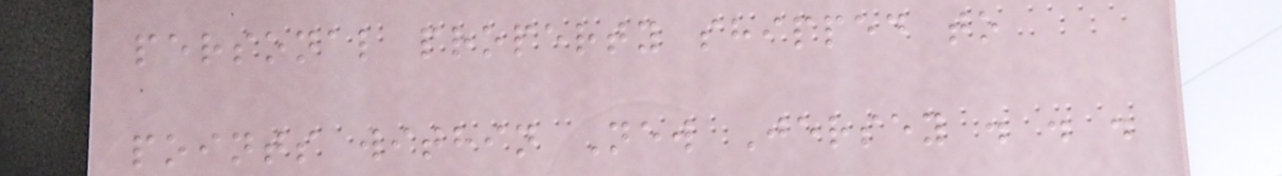personal property shipped to
points within New Jersey . . .
